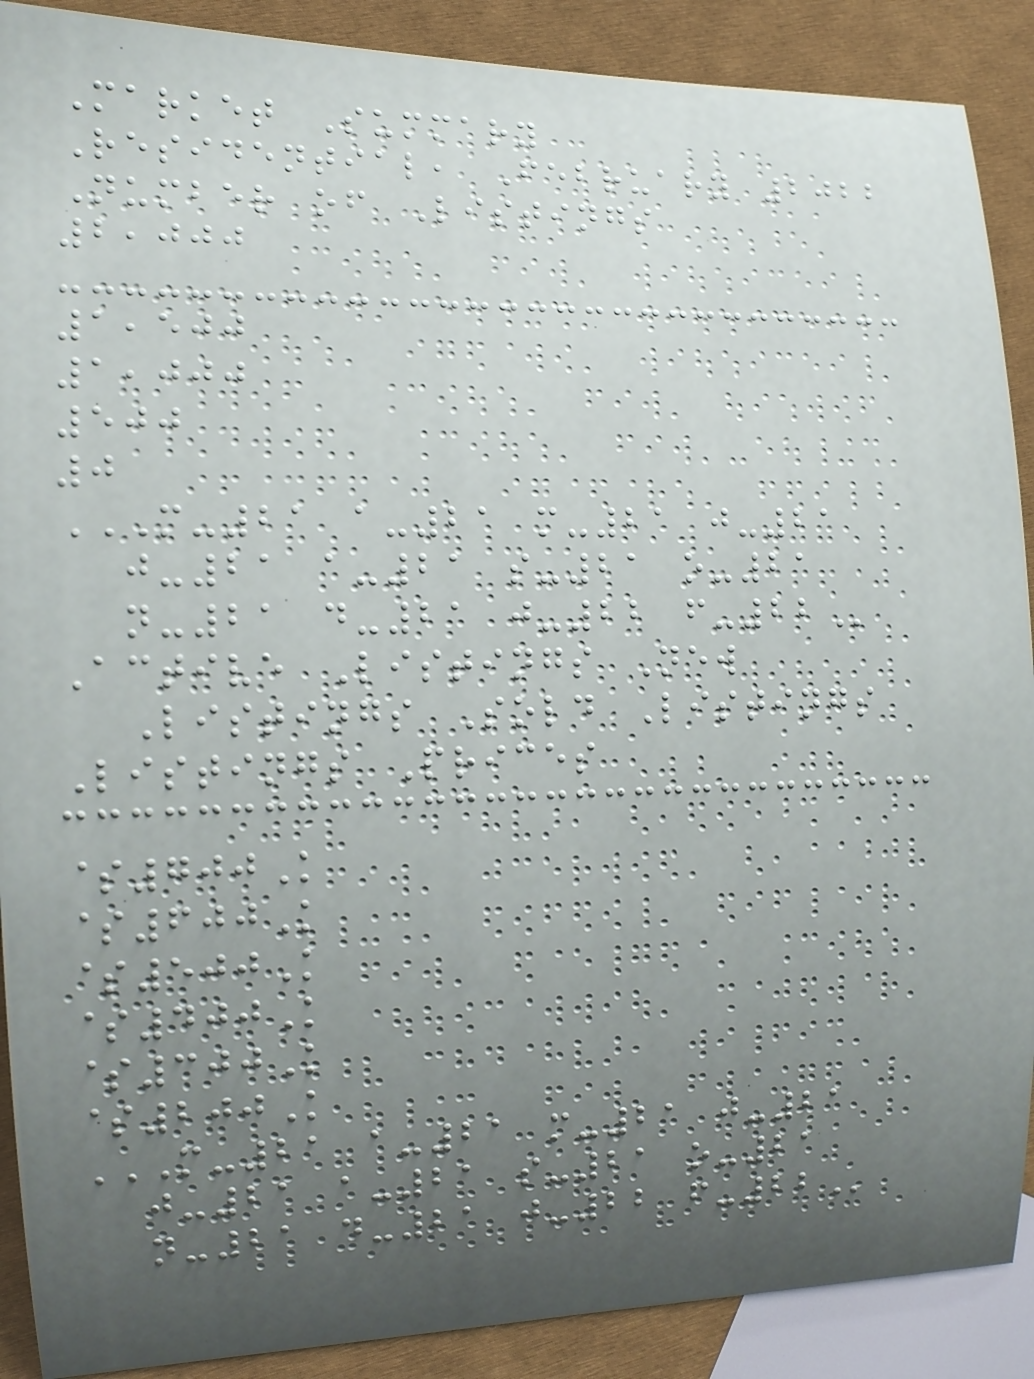Market Summary
Residential, February 2022
Number of Listings
2,000
1,500
1,000
500
0
M-21 A-21 M-21 J-21
J-21 A-21 S-21 O-21
N-21 D-21 J-22 F-22
Active Listings New
Listings Sold Listings
Listings Prices
$700K
$600K
$500K
$400K
$300K
$200K
M-21 A-21 M-21 J-21
J-21 A-21 S-21 O-21
N-21 D-21 J-22 F-22
